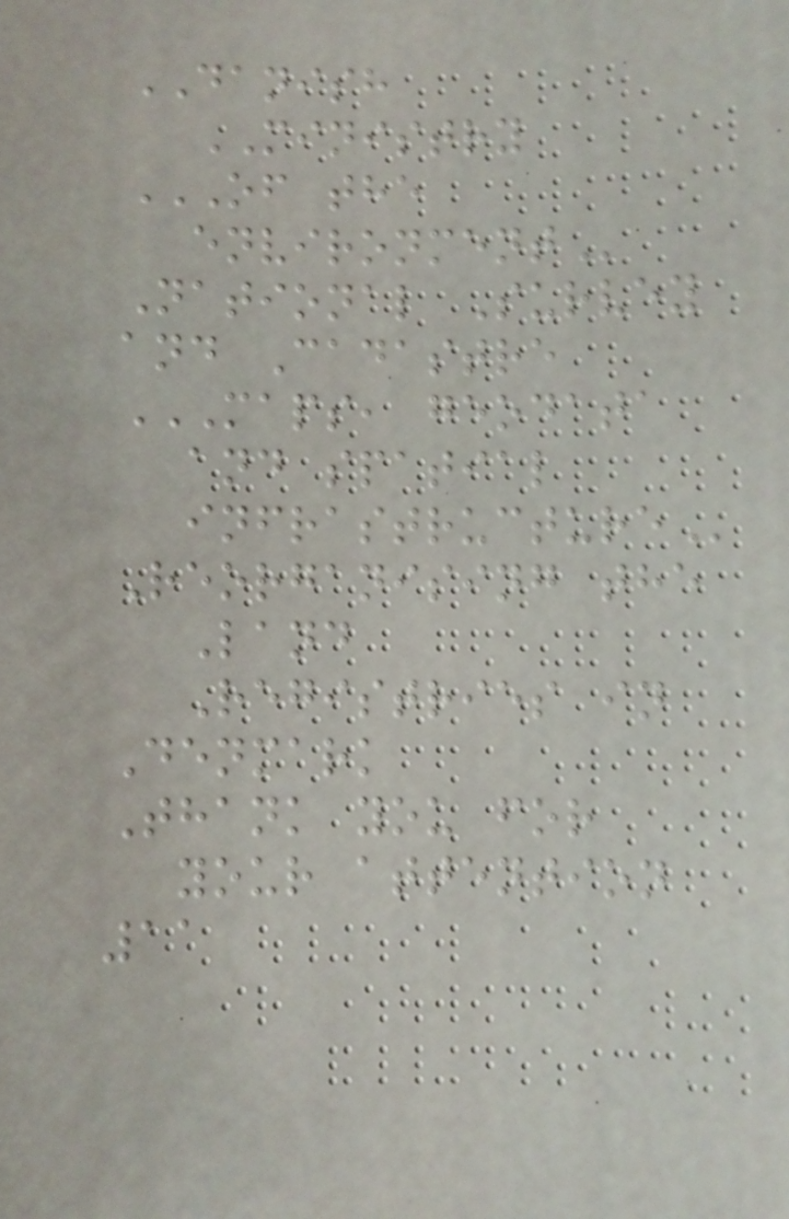DANISH
MINISTRY
OF THE
ENVIRONMENT
National Survey
and Cadastre
MAPS, GEODATA
AND SPATIAL
INFRASTRUCTURE
Reorganising the
Land
Registries in
Denmark
Thank you for
your attention
11
